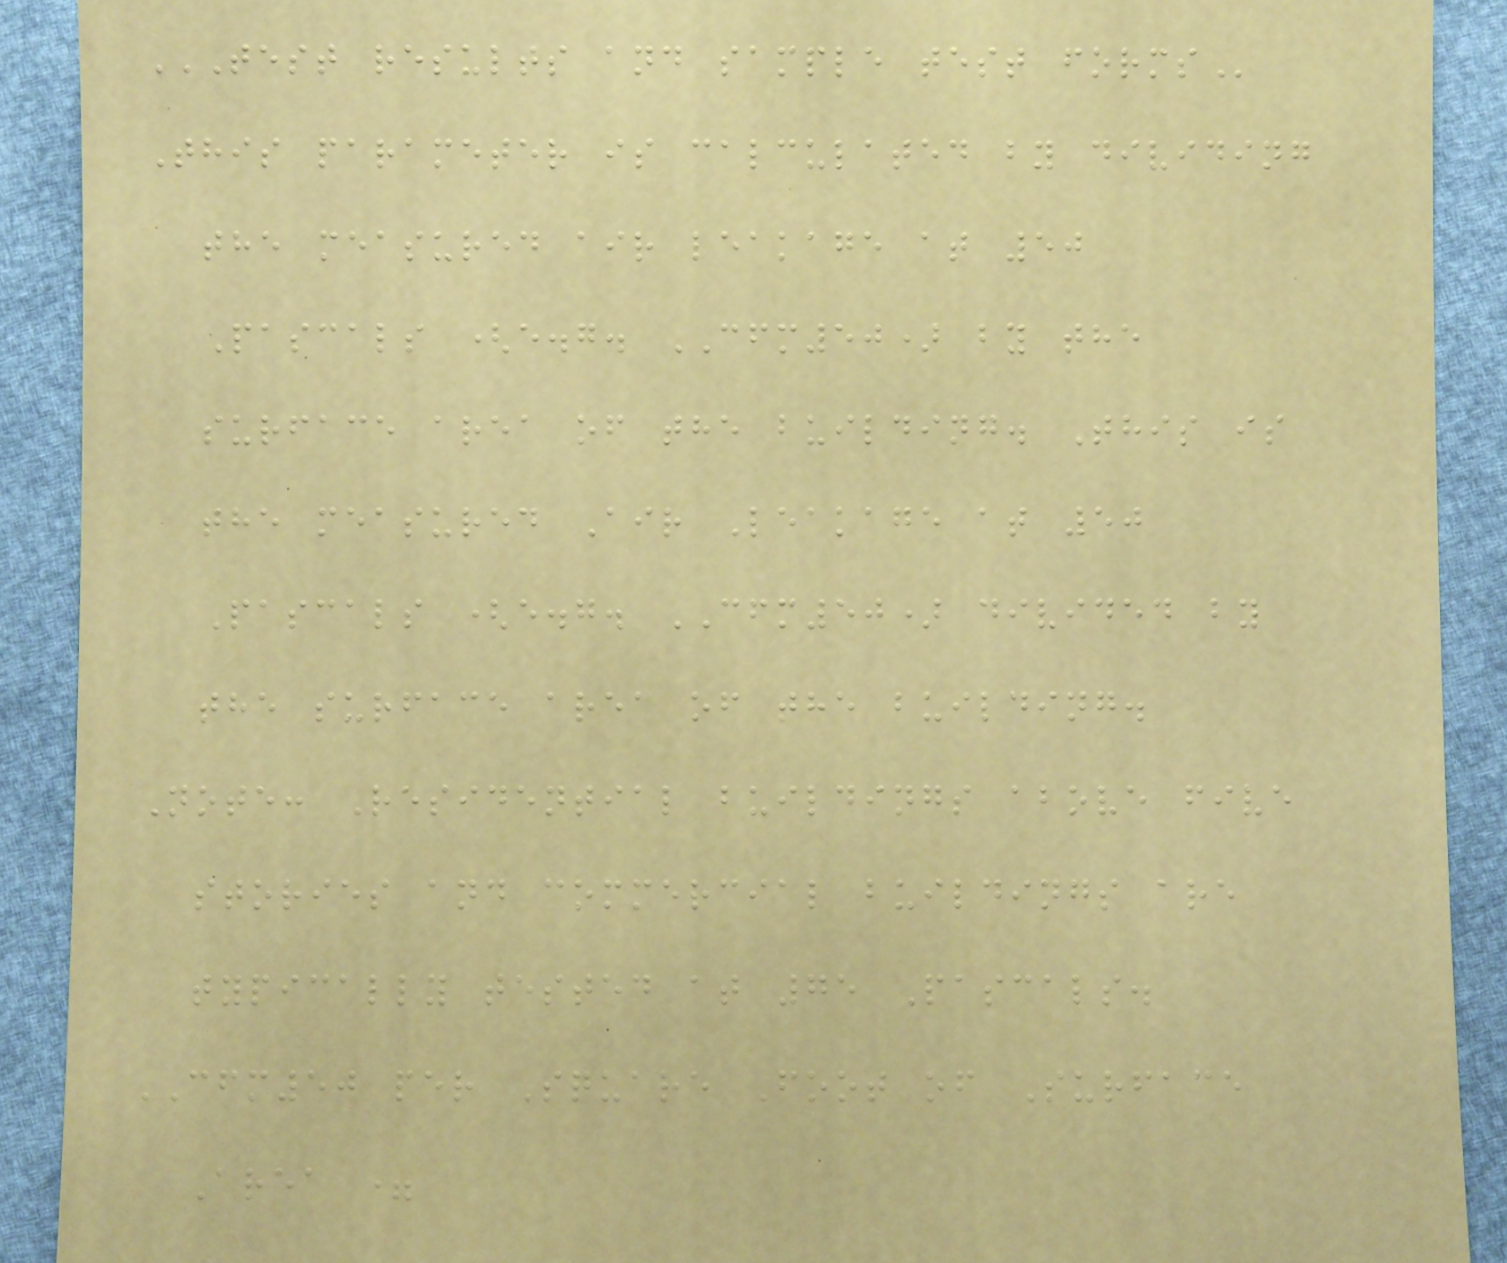TEST RESULTS AND SAMPLE TEST FORMS
This parameter is calculated by dividing
the measured air leakage at 50
Pascals (e.g. CFM50) by the
surface area of the building. This is
the measured Air Leakage at 50
Pascals (e.g. CFM50) divided by
the surface area of the building.
Note: Residential buildings above five
stories and commercial buildings are
typically tested at 75 Pascals.
CFM50 per Square Foot of Surface
Area =
